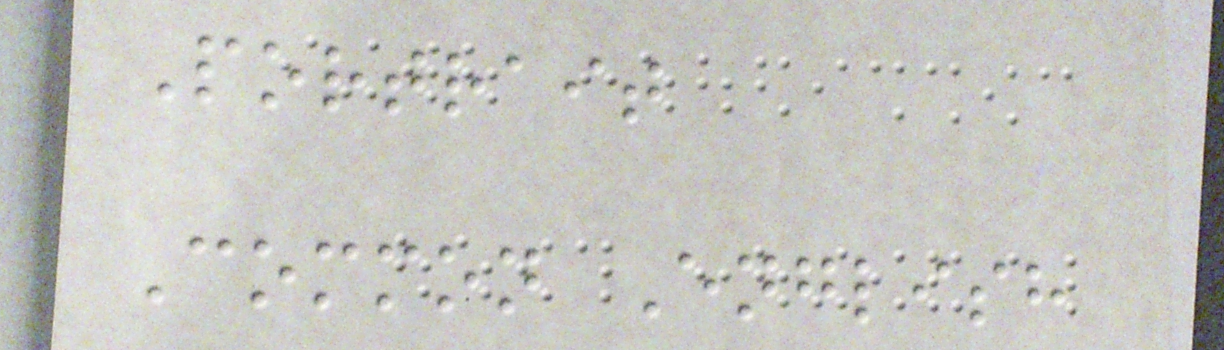Portrait
Common English
